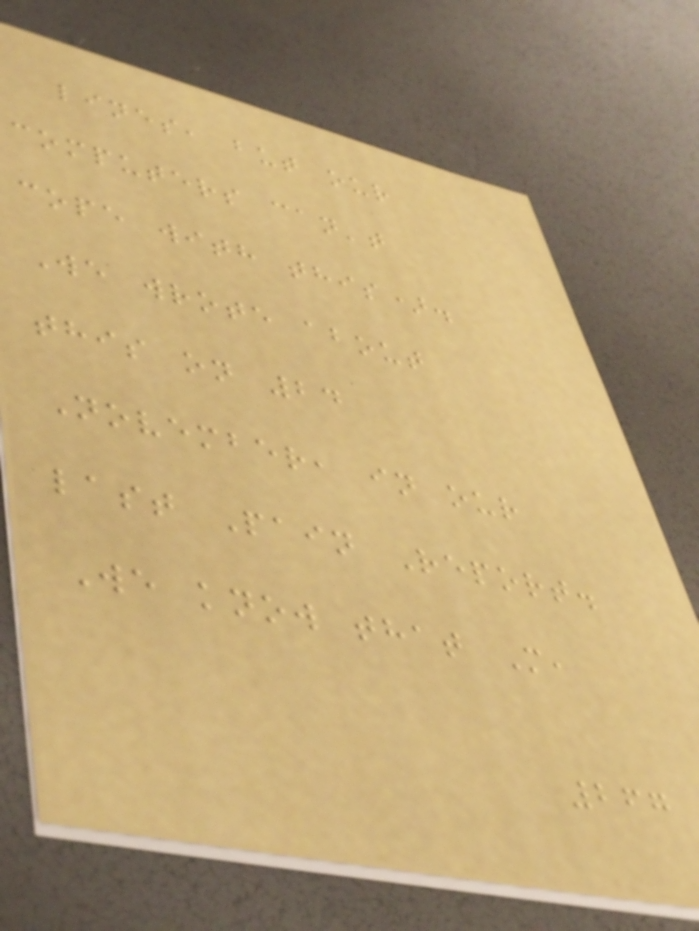lines, but our
computers can't
cope with this).
We wrote about
this on 24
November, in our
last Pain Report.
We know that M,
267
